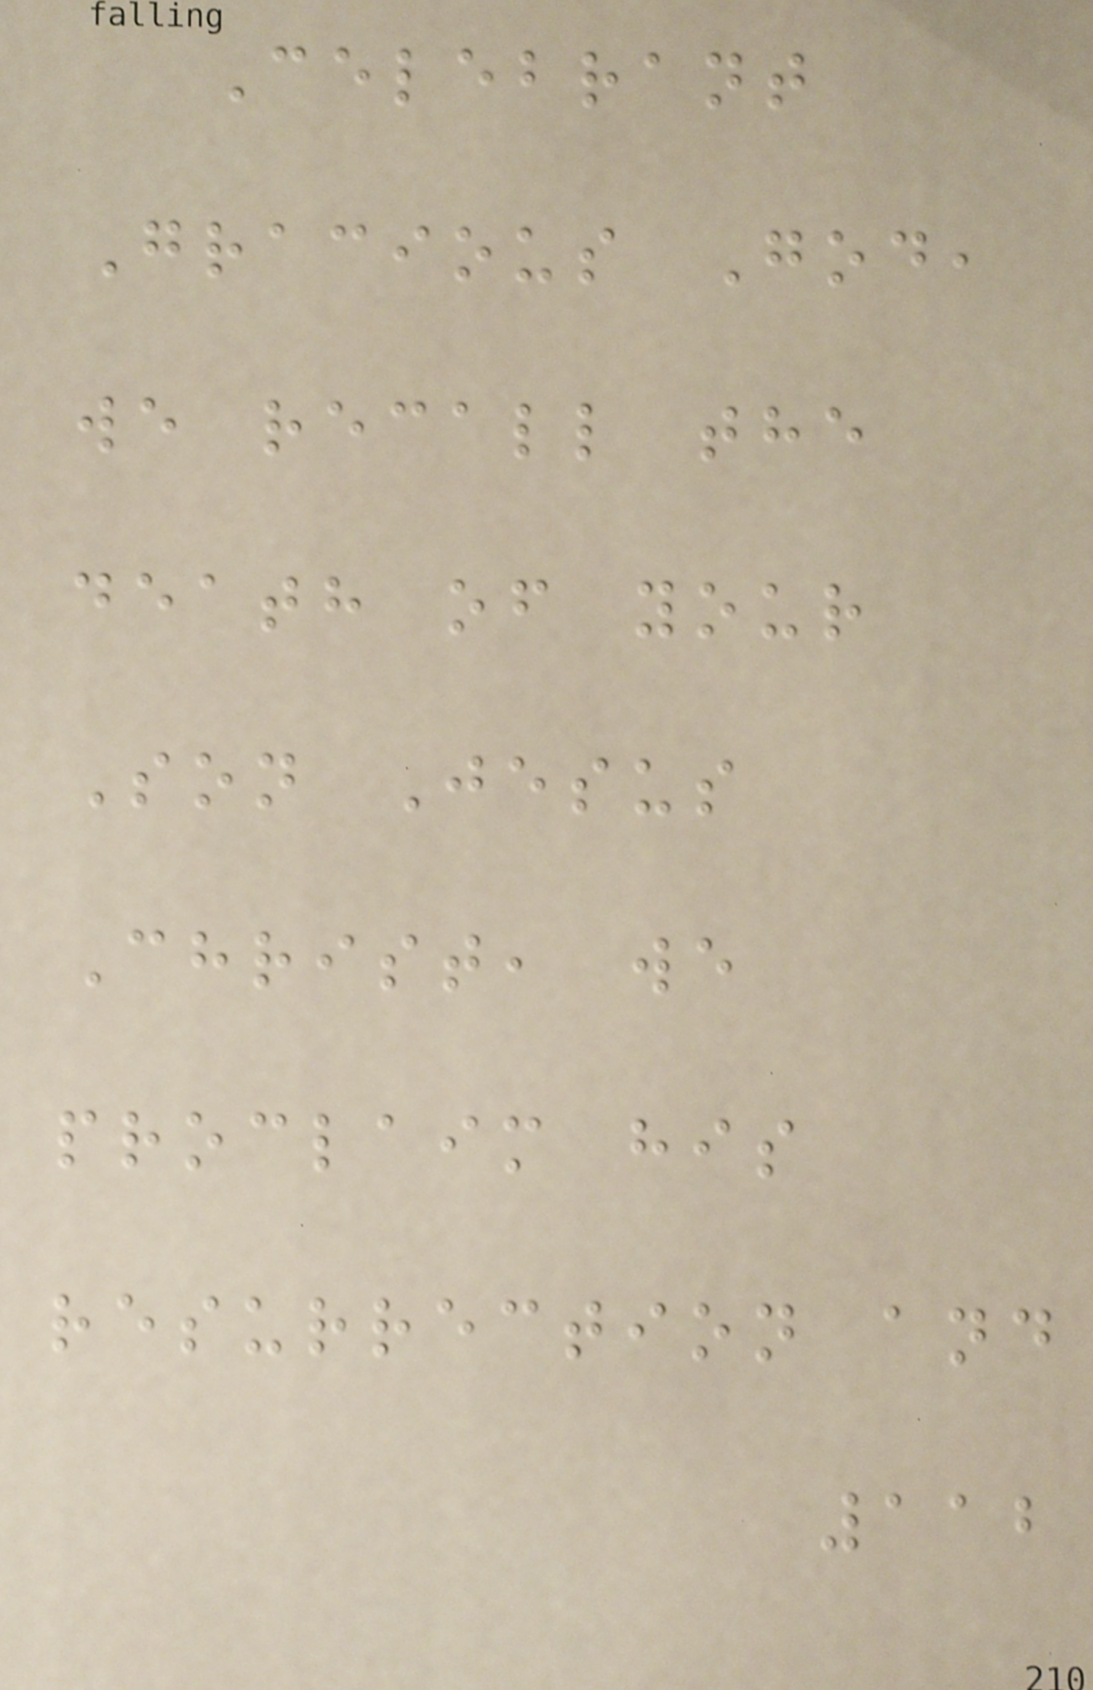Celebrant
Gracious God,
we recall the
death of your
Son Jesus
Christ, we
proclaim his
resurrection and
112
